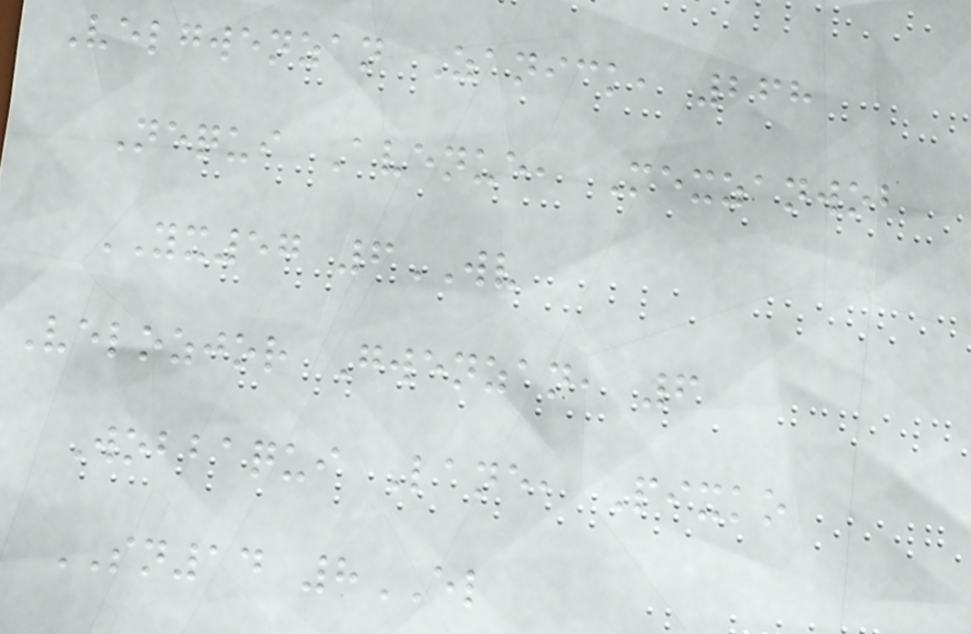Velgwenzan Zanick, 268
Nequi Avenue, Mexzanwob
YX57 6WV
Velozjor Gwenzan, 6
Wobbaqui Lane, Pixko
SN14 8EL
